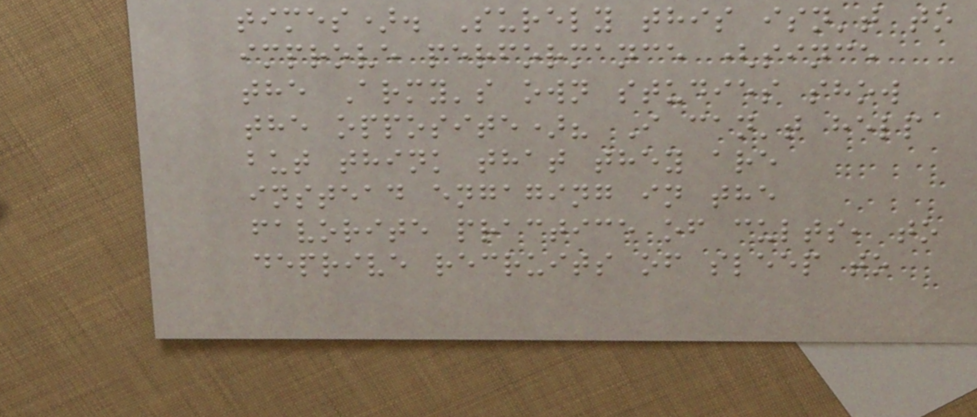times). Surely this isn't to
improve performance (since
the Army's own studies show
the opposite)? I can't help
but think that they are
instead engaging in the
favorite practice of cults, to
deprive recruits of sleep to
